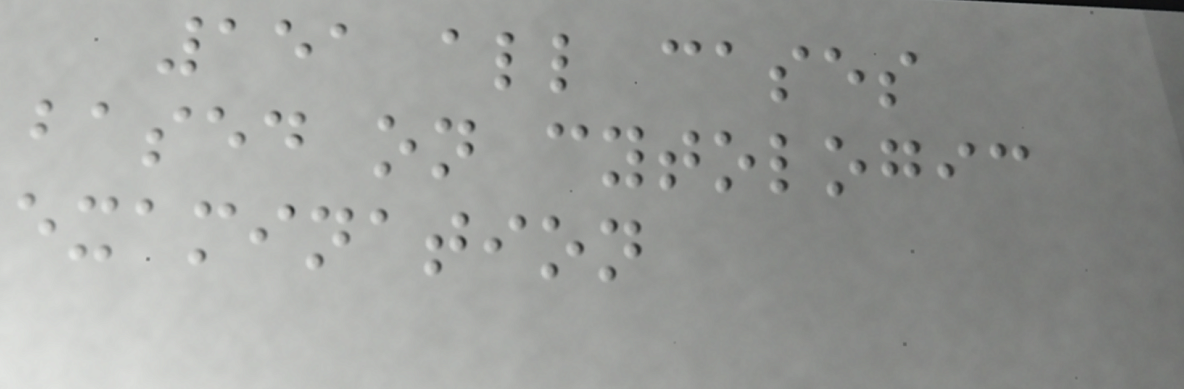151 all cases
based on cytologic
examination
